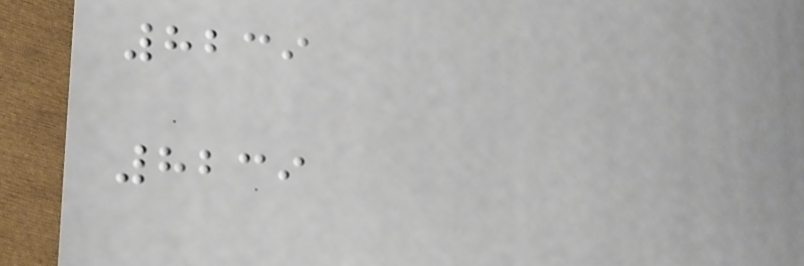8239
8239
